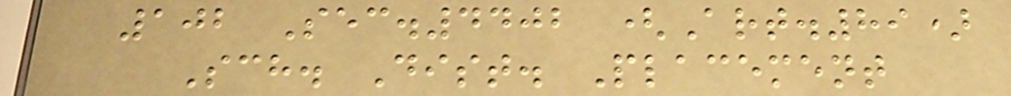102 Sec.4402 (Art.89)
Sch. Dist. Placement
